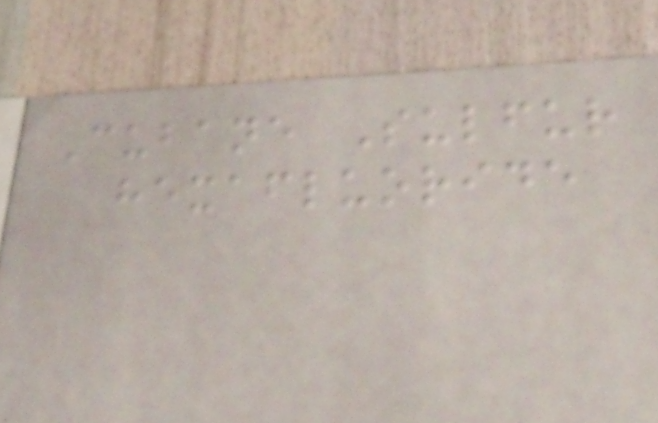Cubane Sulfur
hexafluoride
